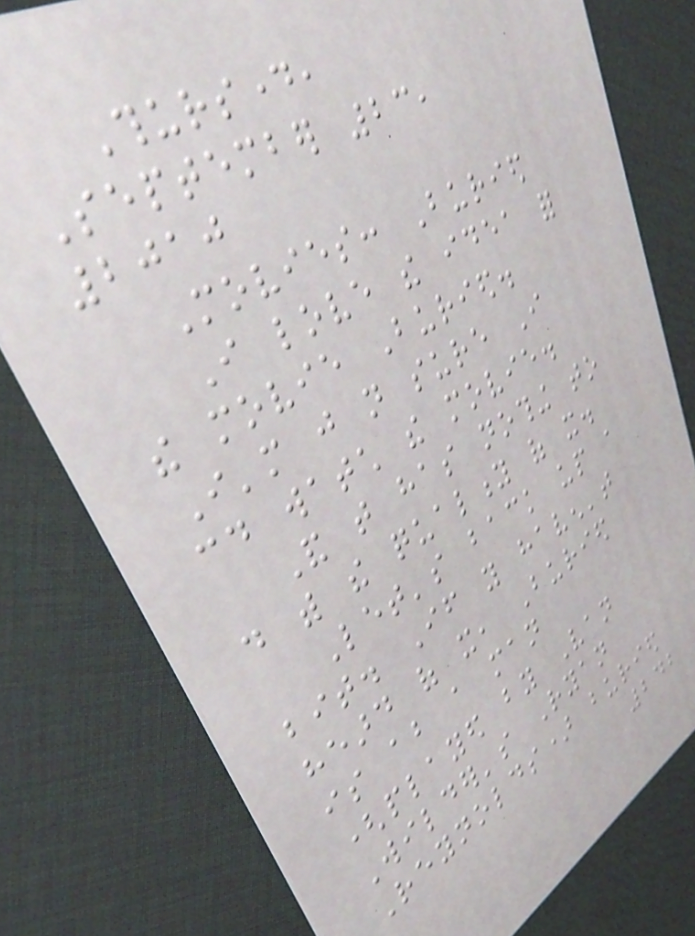Thursday,
September 23,
2010
Movies: Buried
I love the idea for
the movie Buried.
I'm just not sure I
could watch the movie.
And that has nothing to
do with the quality of it.
Let's back up a
bit. If you haven't
heard of it, Buried
is about a man
(played by Van
Wilder's Ryan
Reynolds) buried
242
